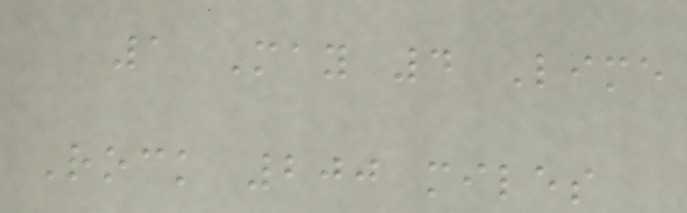1 May 4 Lime
Rock 200 miles
